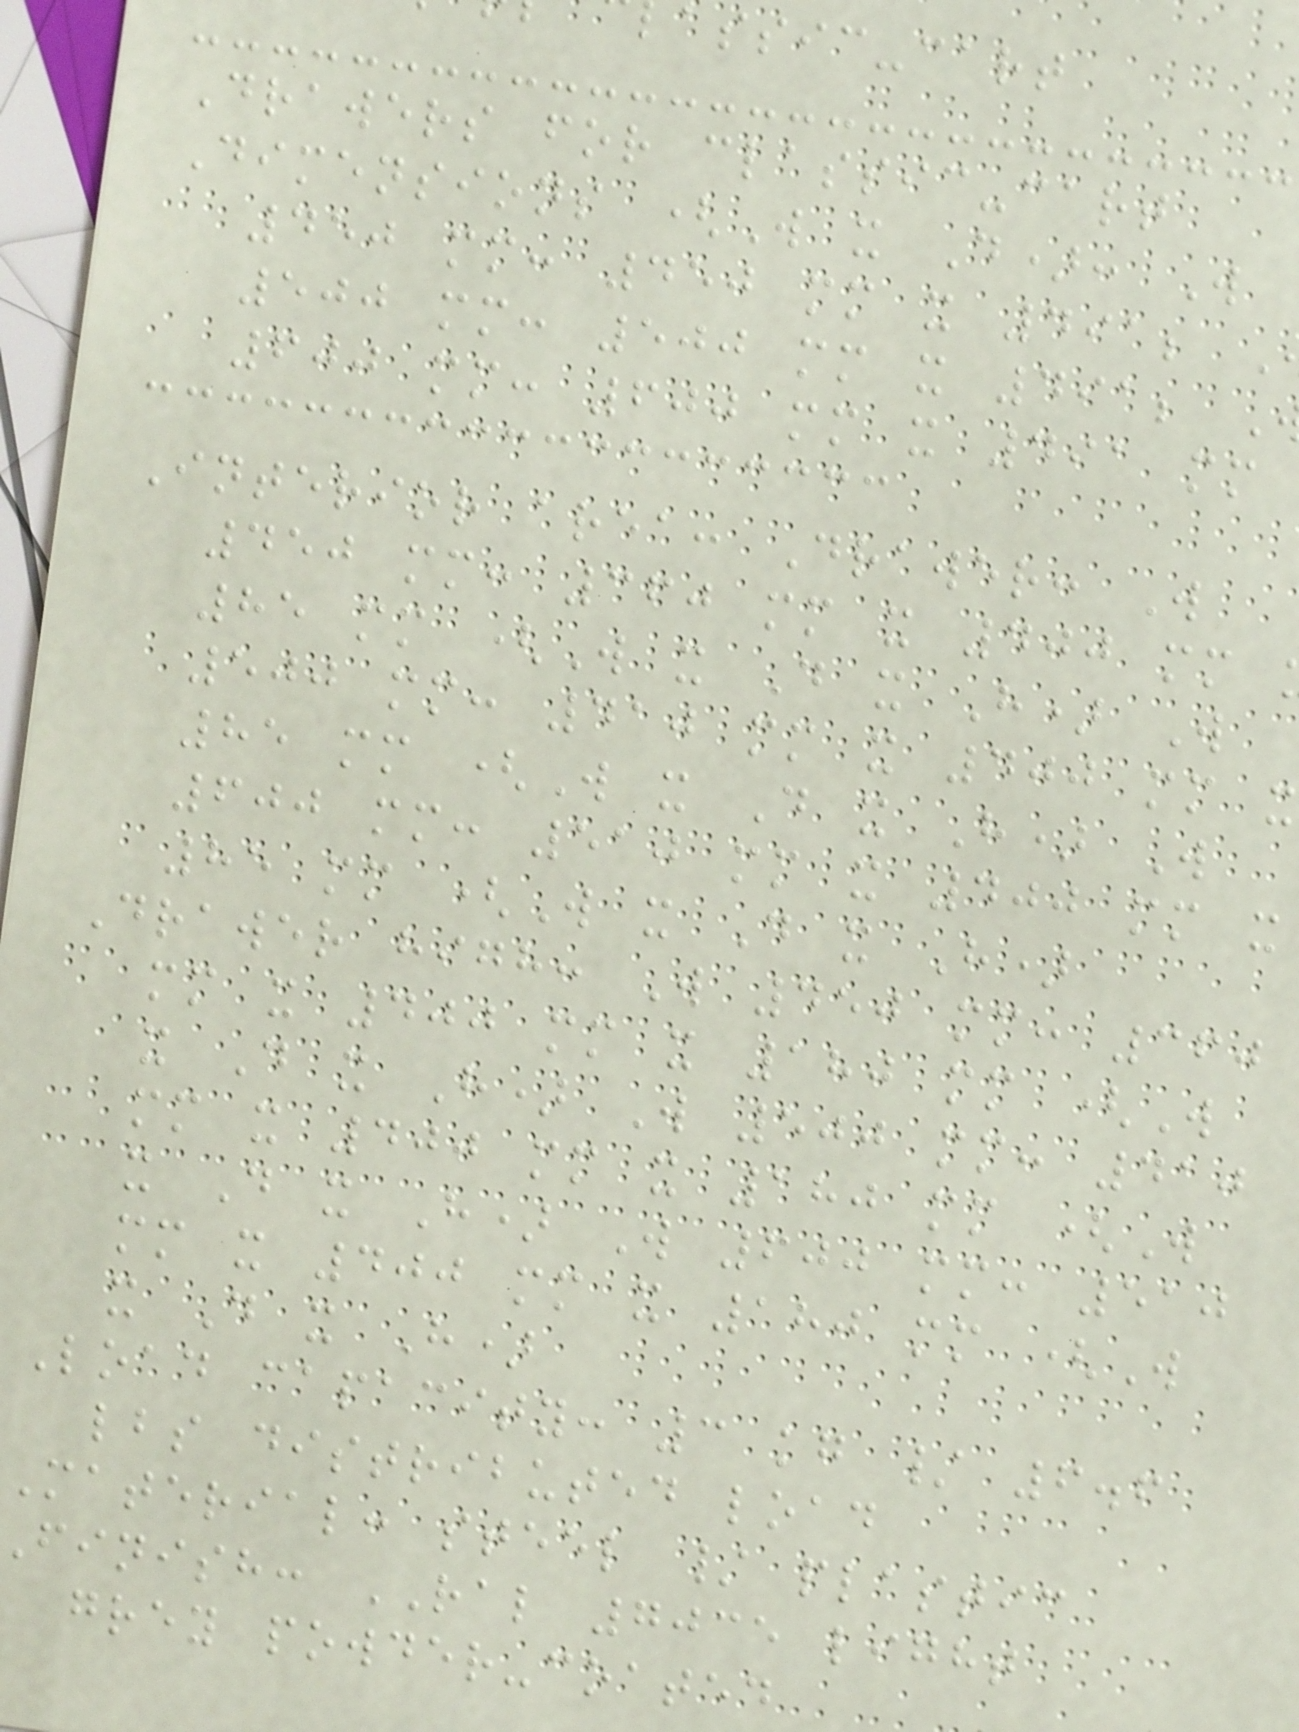assic-cart
Drawers for classic-cart
Dimensions (W x D): W
450 mm: 450 mm x 491;
500 mm: 500 mm x 491;
600 mm: 600 mm x 491 mm
Interior area: Drawer: W
450 mm: 360 mm x 400 mm
85 mm (W x D x H) W
500 mm: 410 mm x 400 mm x
85 mm (W x D x H) W
600 mm: 510 mm x 400 mm x
85 mm (W x D x H)
Drawer high: W 450 mm: 360
mm x 400 mm x 180 mm (W
x D x H) W 500 mm: 410
mm x 400 mm x 180 mm (W
x D x H) W 600 mm: 510
mm x 400 mm x 180 mm (W
x D x H)
Load capacity: 3 kg / 6.6
lbs distributed load
Material: steel / plastic
finish: RAL 7035 light
grey powder-coated
